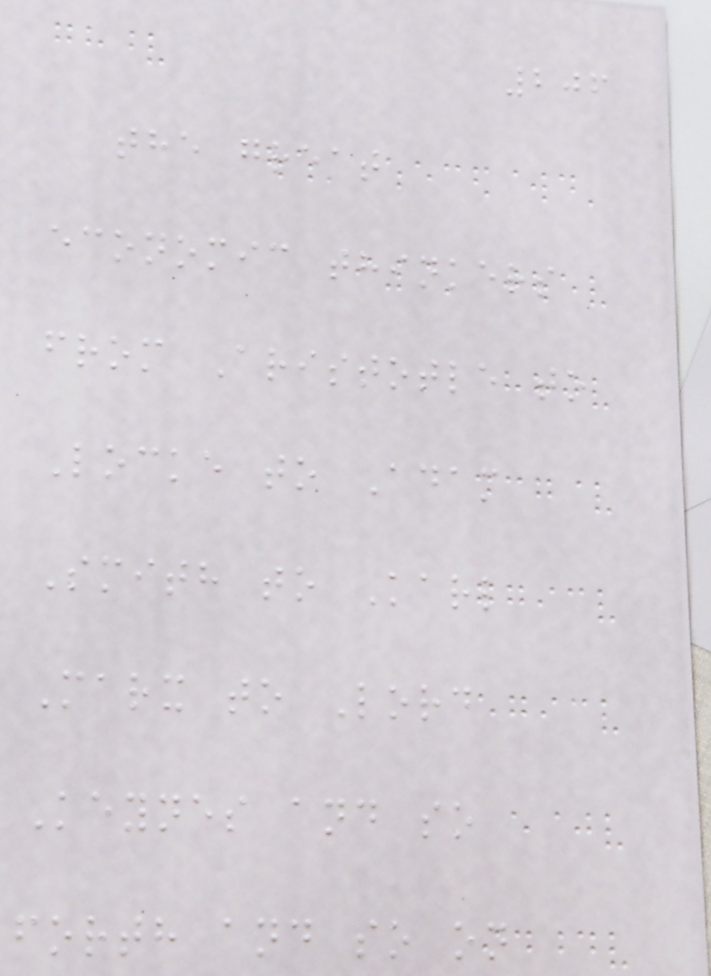206
the great
economic thinkers
from Aristotle to
Locke to Adam
Smith to Karl
Marx to Lord
Keynes and so
forth and so on
